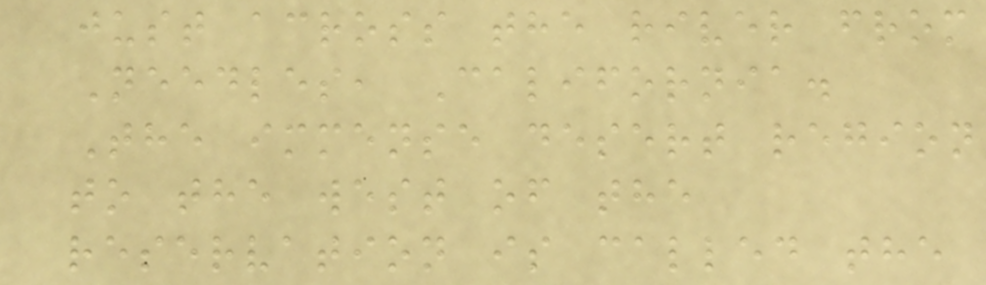just across the river from
Needles, California.
The immense desert region
to the west of the
reservation is called the
